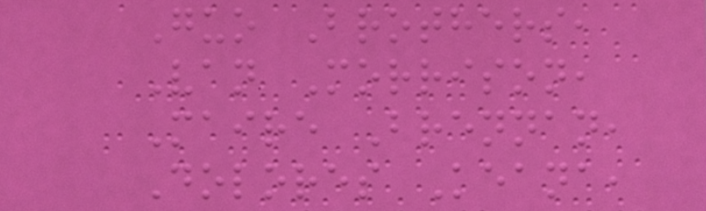Guo Brothers,
Van Morrison,
Maire Brennan,
Dolores Keana,
